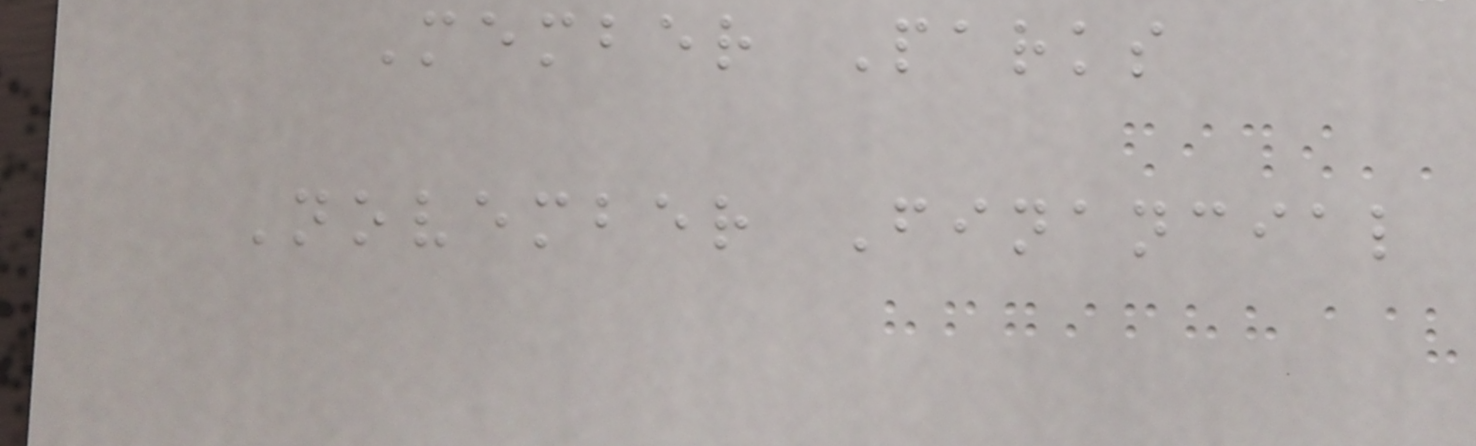Member Parks
November Financial
